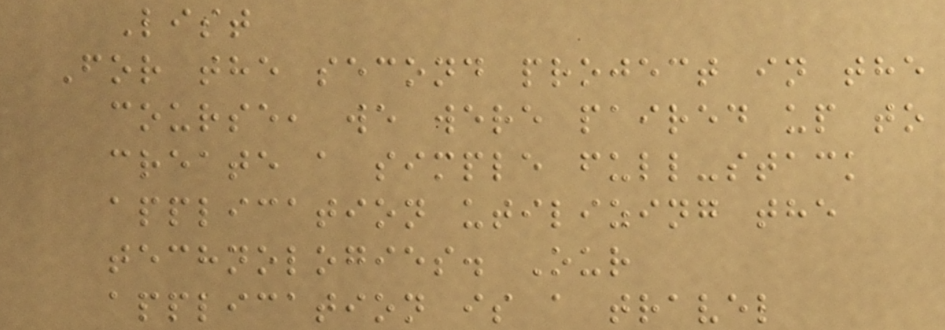List
For the second project in the
course, we were paired up to
create a simple full-stack
application utilizing the
technologies. Our
application is a travel
